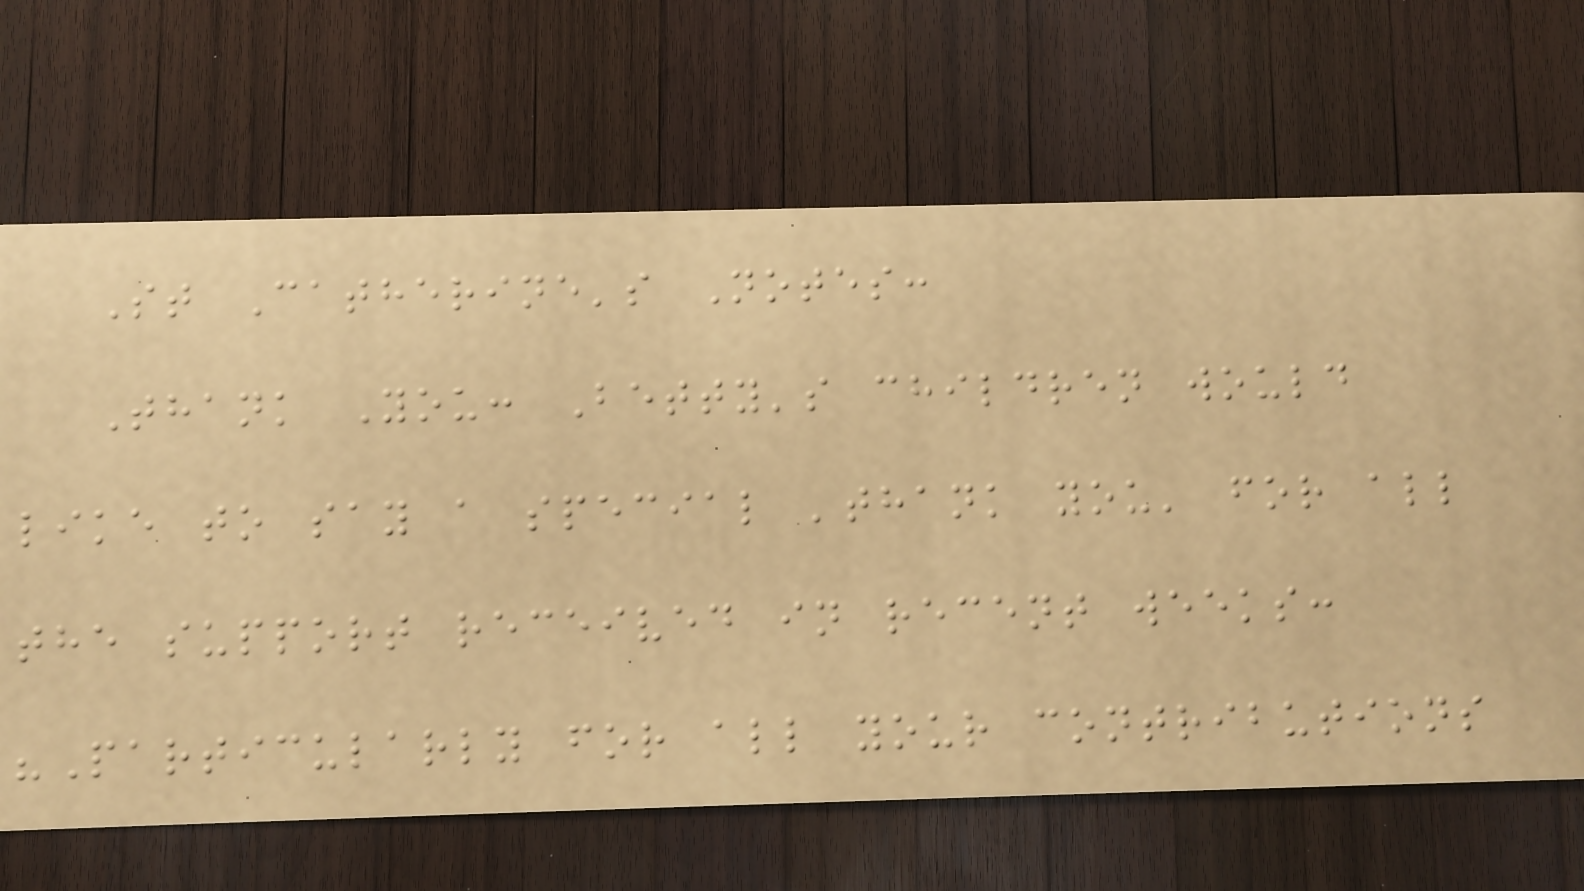St Catherine's Notes:
Thank You: Betty's children would
like to say a special 'thank you' for all
the support received in recent weeks:
"Particularly for all your contributions
